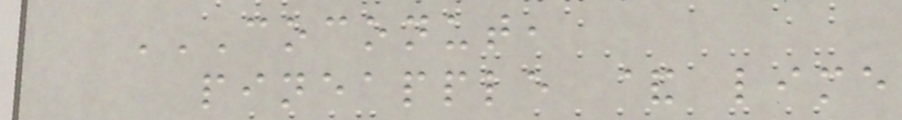COCONUT,
PINEAPPLE & LIME
